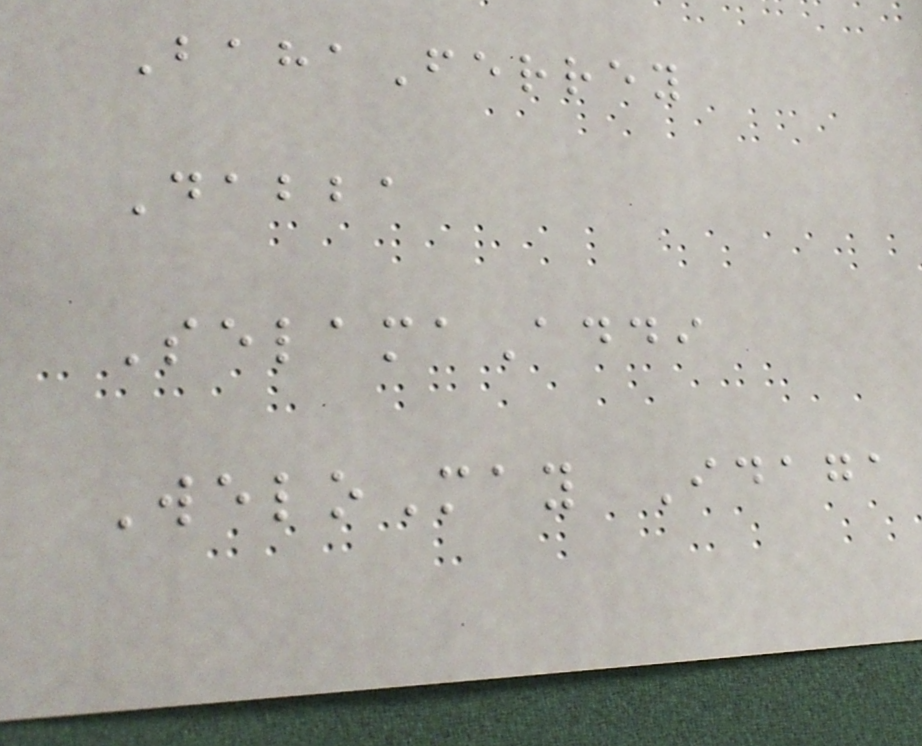BahaFerrey
Dabba
SelamaAddi
WeloMay Idaga
